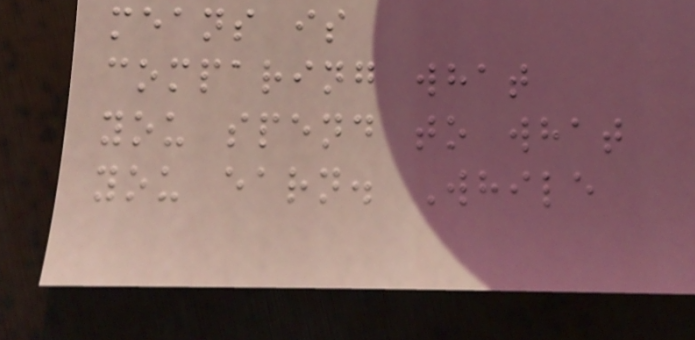means is
comparing what
you spend to what
you earn. While
